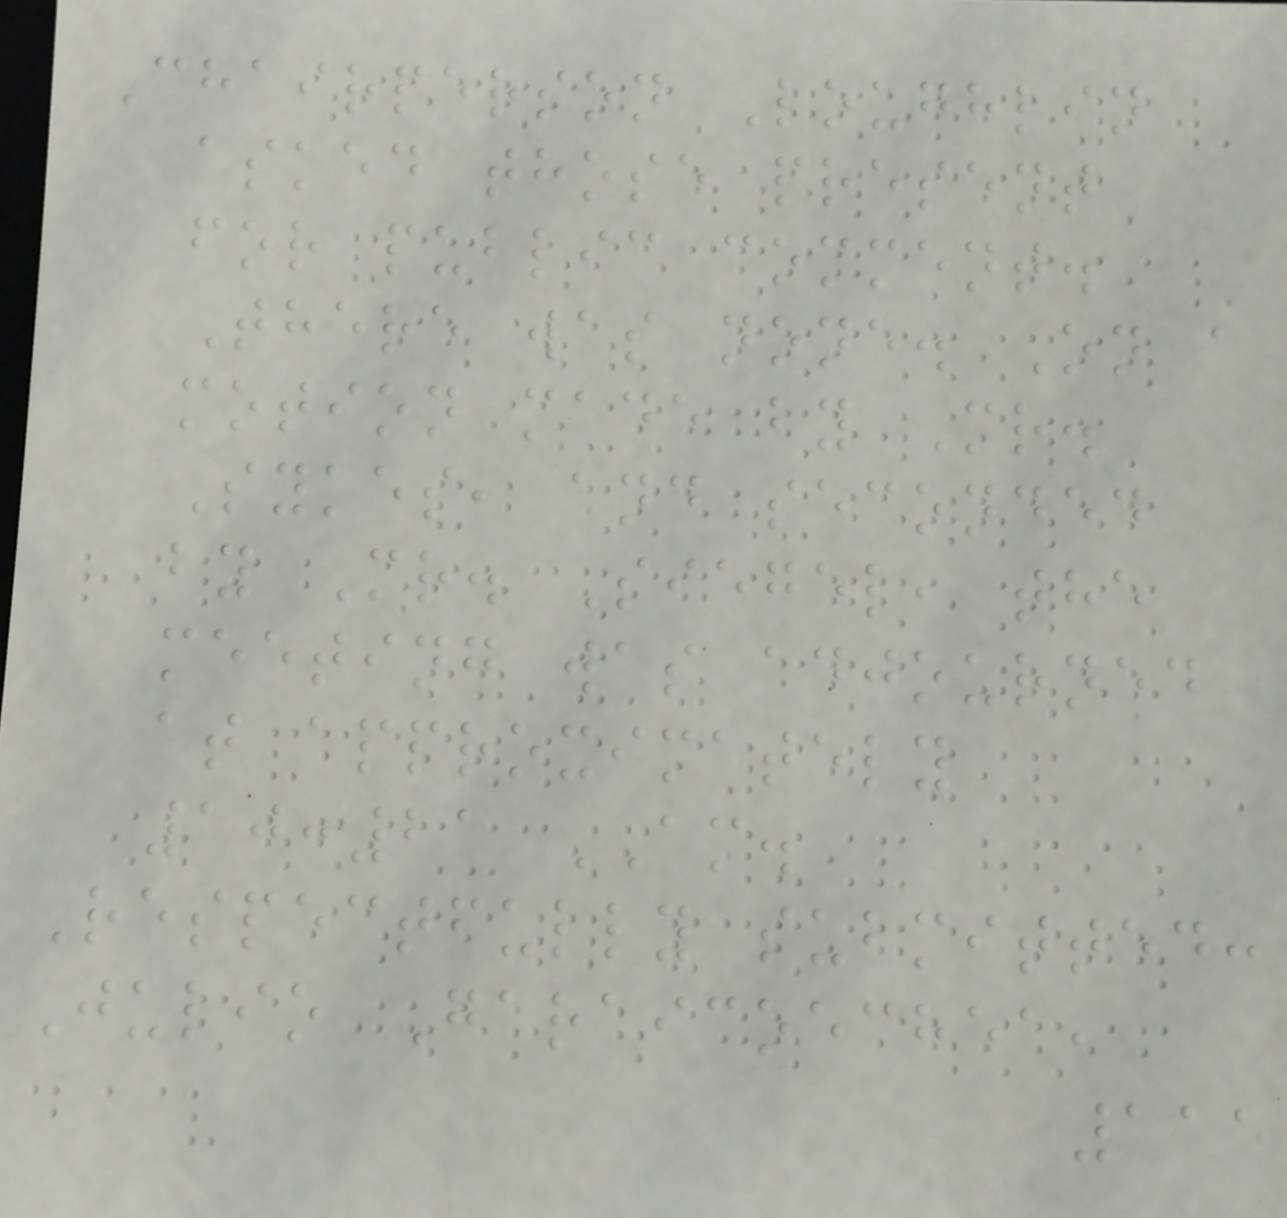Chairperson Loughlin
asked those present
for public comment.
There was none. On a
motion made by Mr.
Sykes, and seconded
by Mr. Siegel, the
meeting was adjourned
at approximately
10:21 AM.
Respectfully submitted:
Julio Garaicoechea,
115
